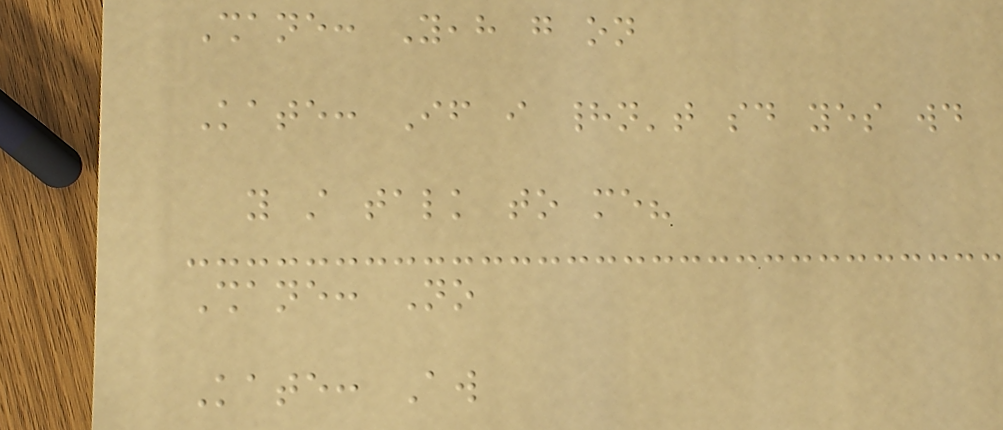Shane: Yeah go on
Kate: If i hadn't said yes would
you still talk to me?
Shane: No
Kate: Aw
